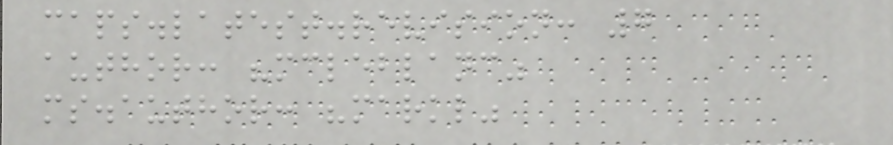caps.latest.revision: 7
author: "mcleblanc"
ms.author: "markl"
